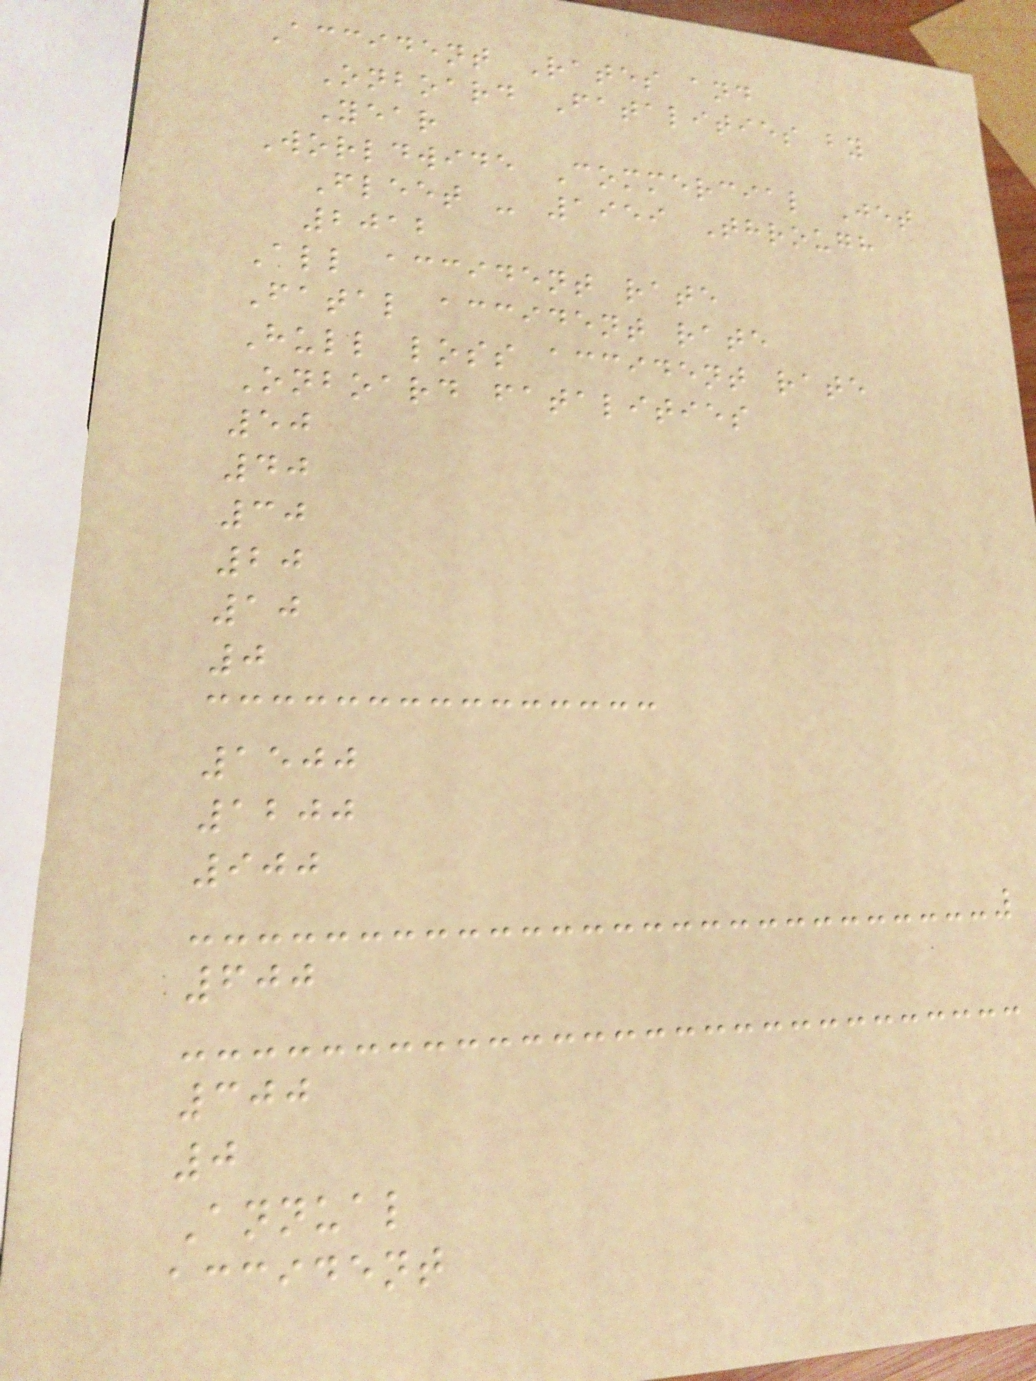Accident Rates and
Onboard Fatalities by
Year
Worldwide Commercial Jet
Fleet - 1959 Through
2012
All accident rate
Fatal accident rate
Hull loss accident rate
Onboard fatalities
50
40
30
20
10
0
1500
1200
900
600
300
0
Annual
accident
